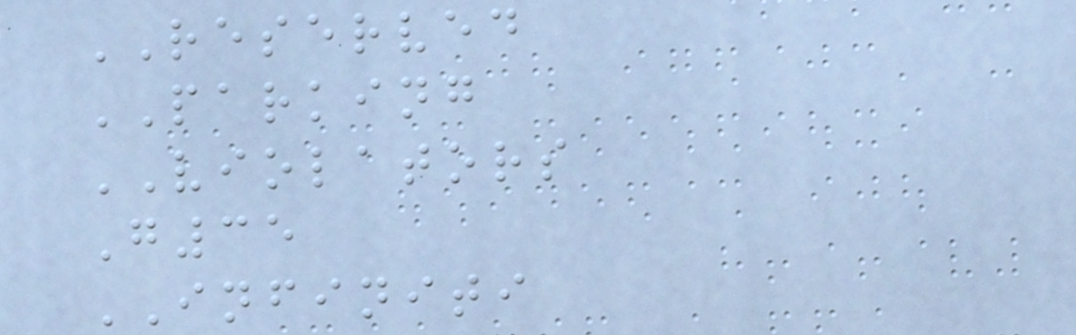RESERVED
PARKING
VIOLATORS
G35
INFINITI
